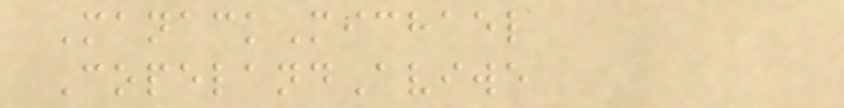ManackMichael
CopelandAviwe
